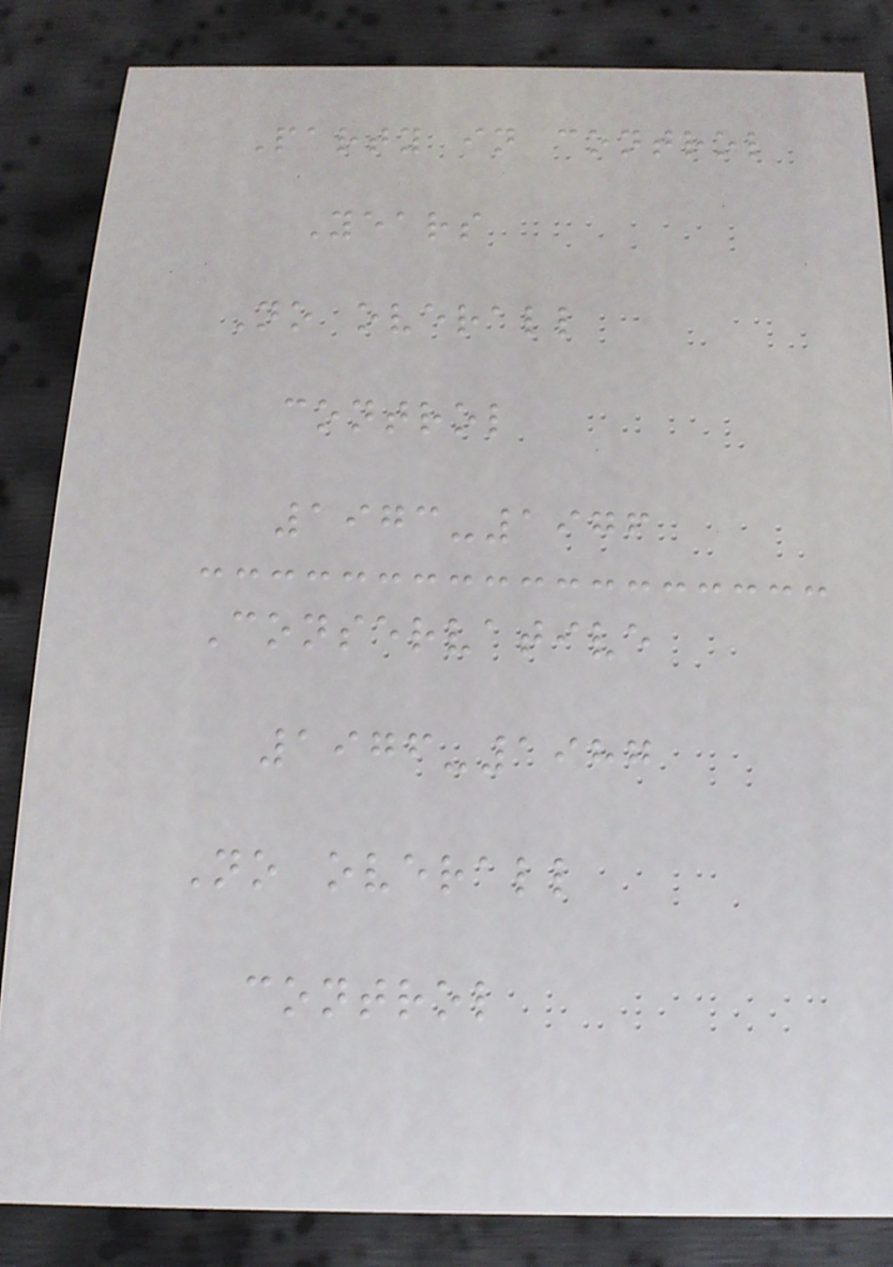Party in control
Years
No overall
control
1973-1976
Conservative
1976-1987
No overall
control
